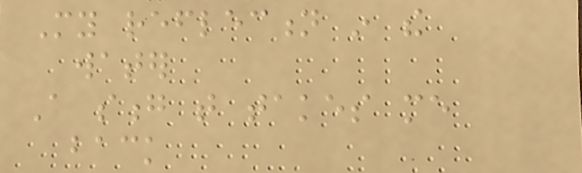My reflection in the
water
A song that takes me
back
